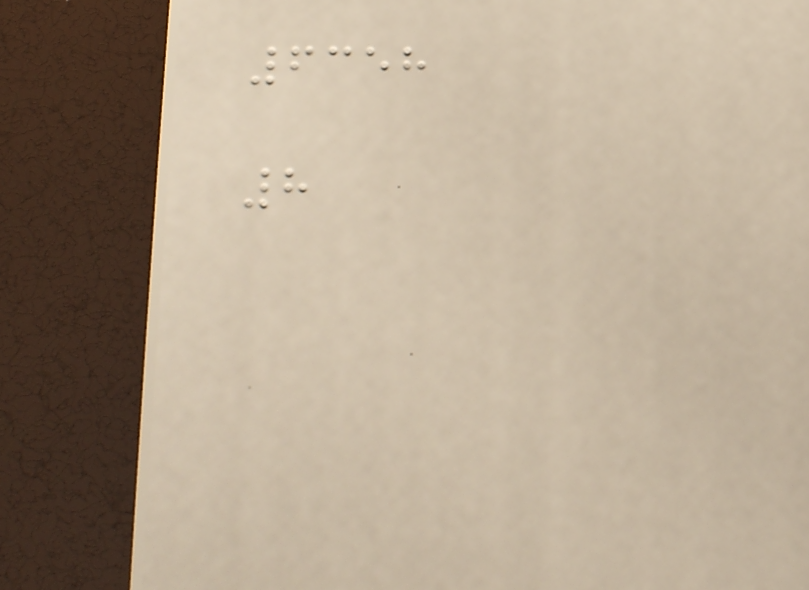6358
8
